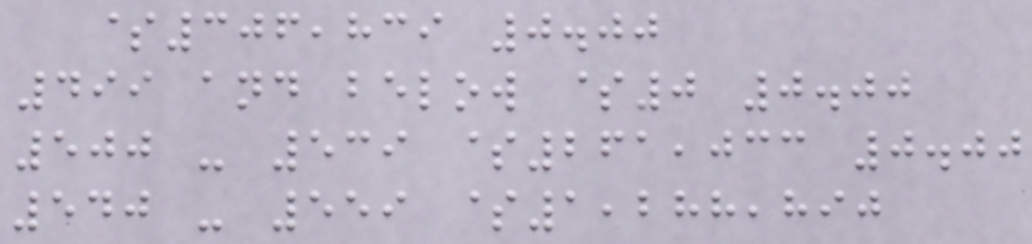$306,839 0.00
499 and below $0 0.00
500 - 539 $261,033 0.00
540 - 559 $1,288,890
